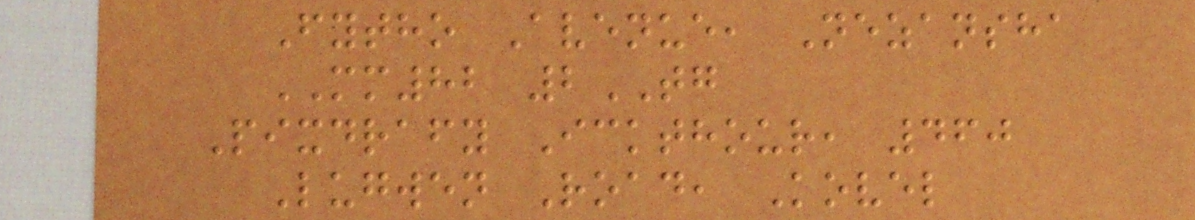Fytho Avenue, Nezansha
MM82 2TG
Pixdrafy Ickthour, 460
Lugwen Road, Kovel
